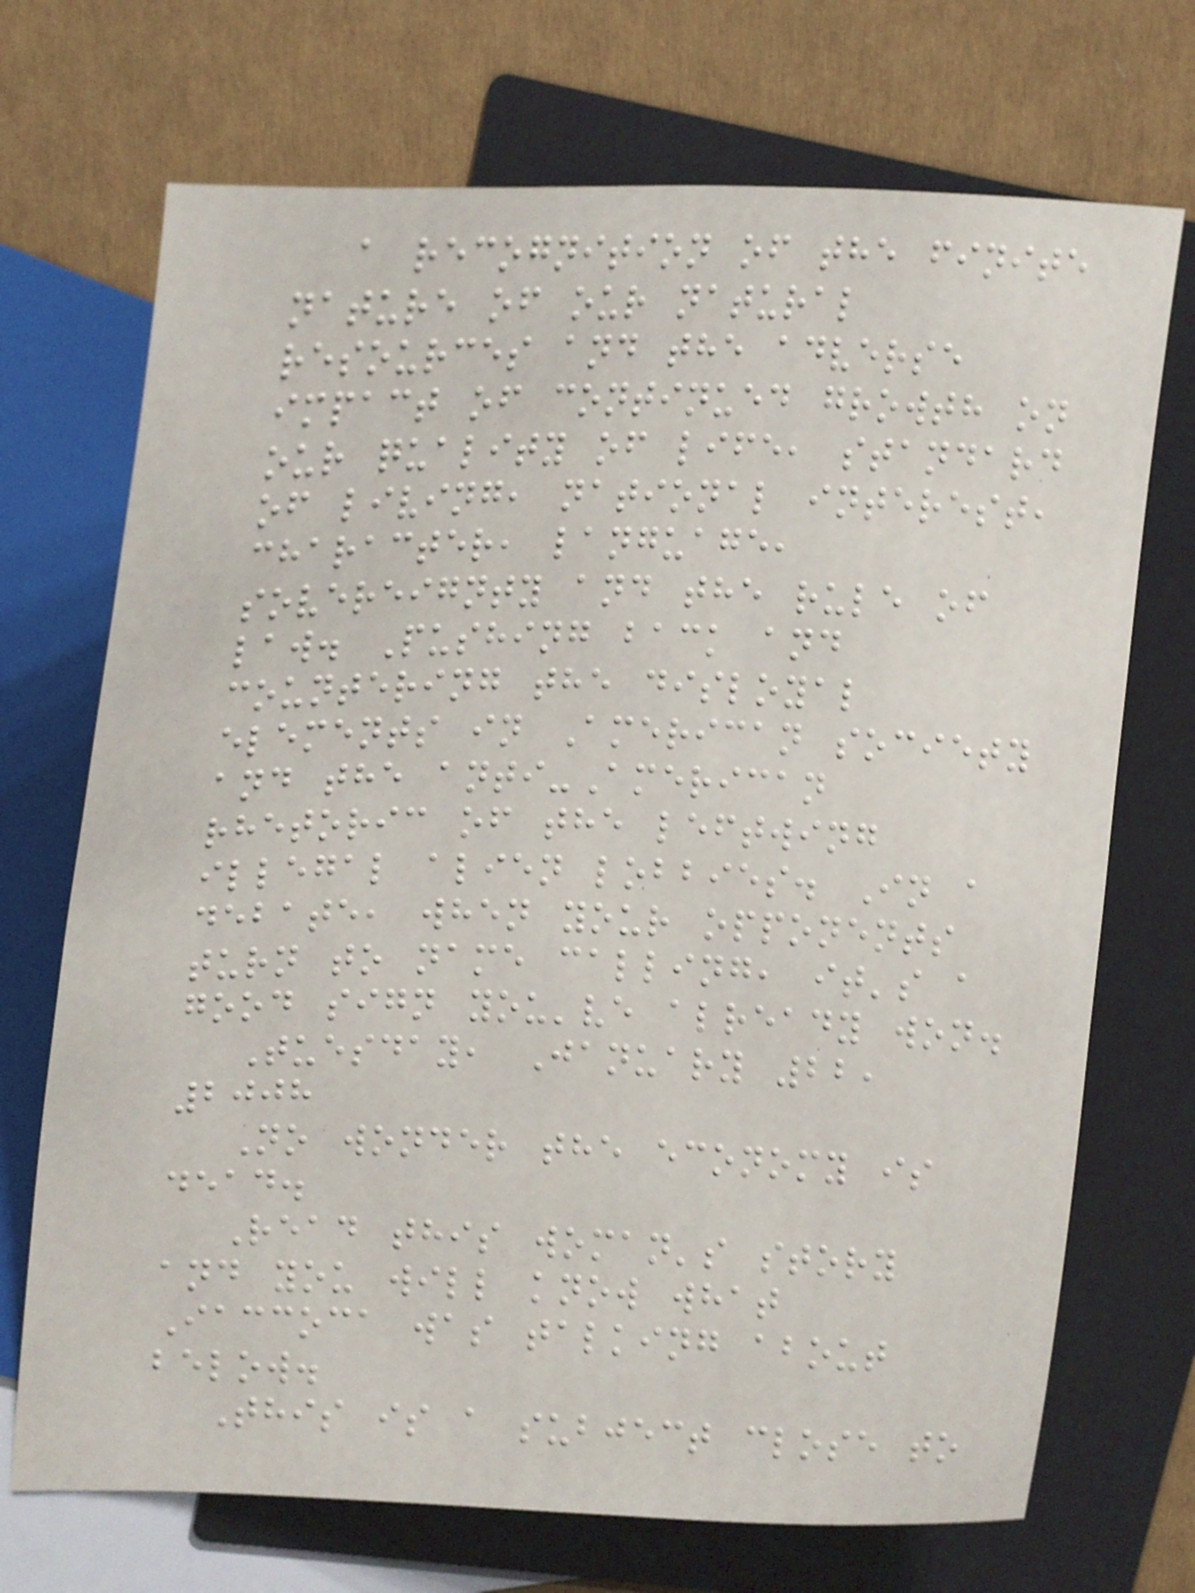a recognition of the finite
nature of our natural
resources and the adverse
impact of continued growth on
our quality of life, standard
of living, national interest,
character, language,
sovereignty and the rule of
law. Pushing back and
countering the disloyal
elements in American society
and the anti-American
rhetoric of the leftwing
illegal alien lobbies. In a
debate, when your opponents
turn to name calling, it's a
good sign you've already won.
Tuesday, January 22,
2008
No wonder the economy is
dead.
Read this woman's story
and you will know what
Iaccoca was talking about
below.
This is a subject close to
